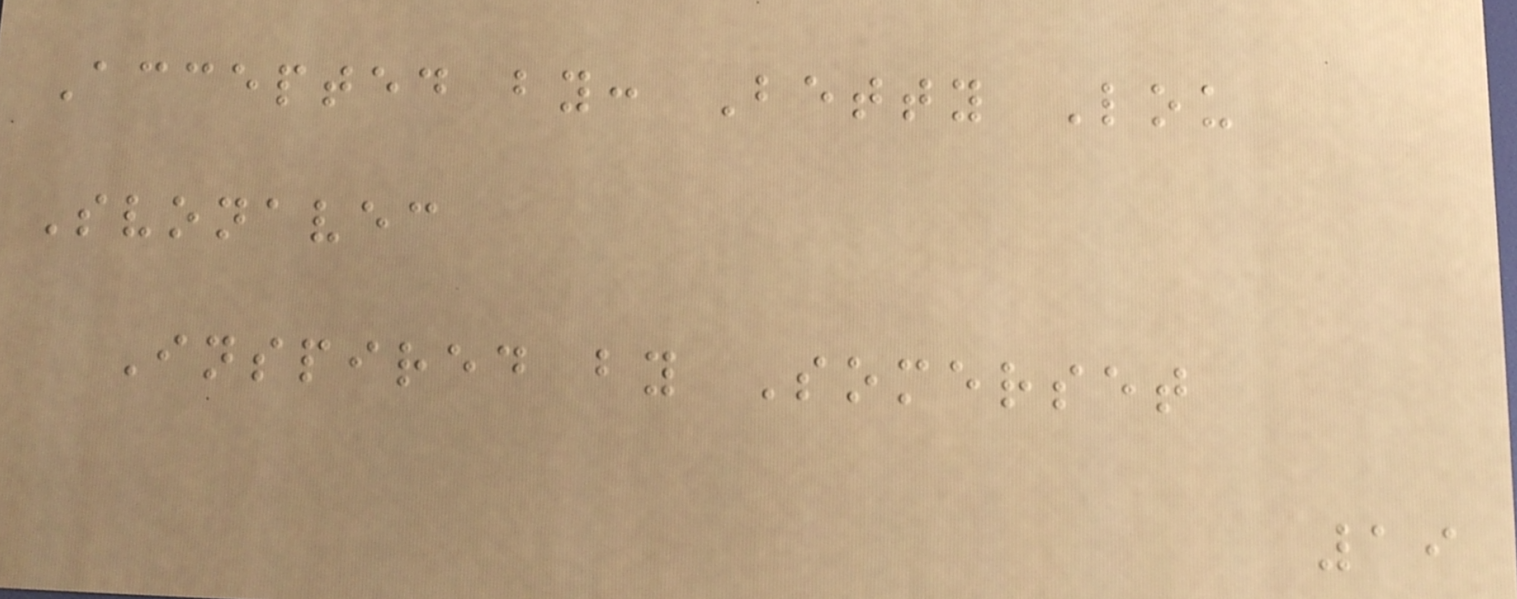Accepted by: Betty Lou
Svonavec
Inspired by Somerset
19
